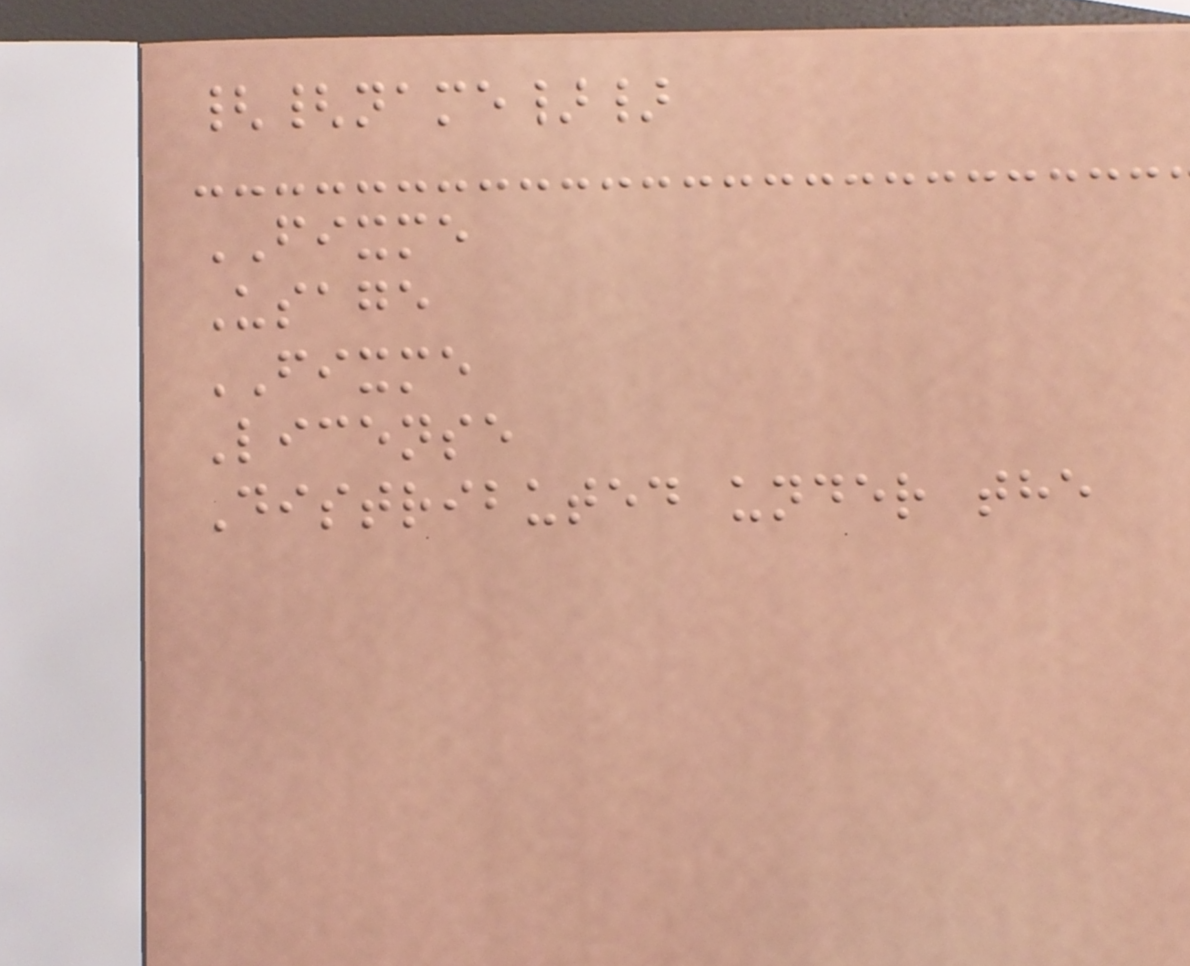{{name}}
FIXME
Usage
FIXME
License
Distributed under the
